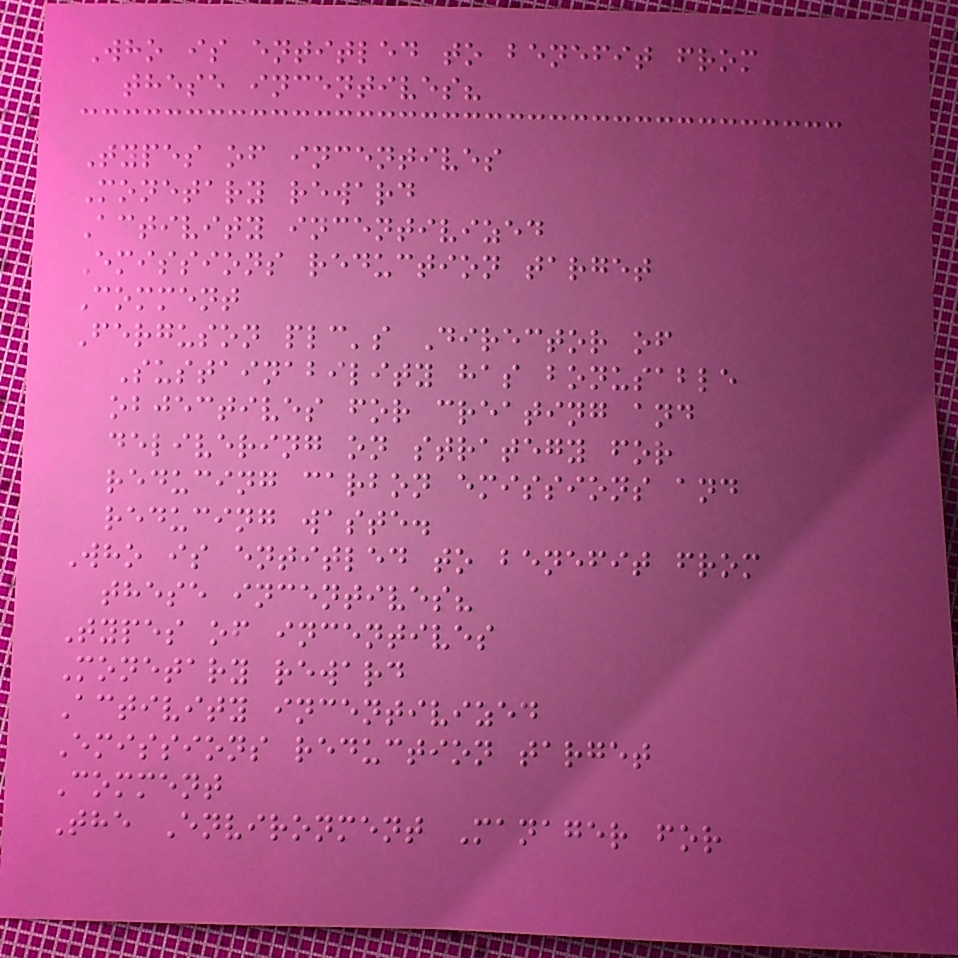Who is entitled to benefit from
these incentives?
Types of incentives
Monetary reward
Activity incentivized
Emissions reduction target
Comment
Ferguson plc's Director of
Sustainability has bonusable
objectives for creating and
delivering on strategy for
reducing carbon emissions and
reducing waste.
Who is entitled to benefit from
these incentives?
Types of incentives
Monetary reward
Activity incentivized
Emissions reduction target
Comment
The Environment Manager for
